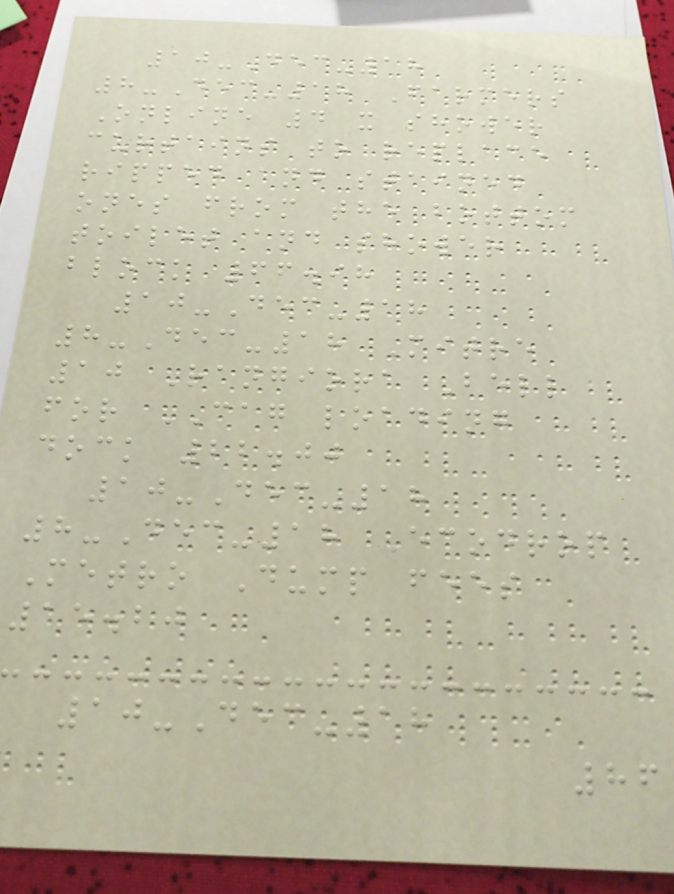10-Dec-18
8-Dec-18 Farmers
Online 4 x shower
curtains to replace
ripped and stained
ones from the bottom
toilet and shower
block 66.98
10-Dec-18
8-Dec-18 Mitre
10 Rangiora Bell
for CAG loading
dock 22.00
10-Dec-18
8-Dec-18 Ecodrop
Metro Dump fees
15.20
10-Dec-18
86
